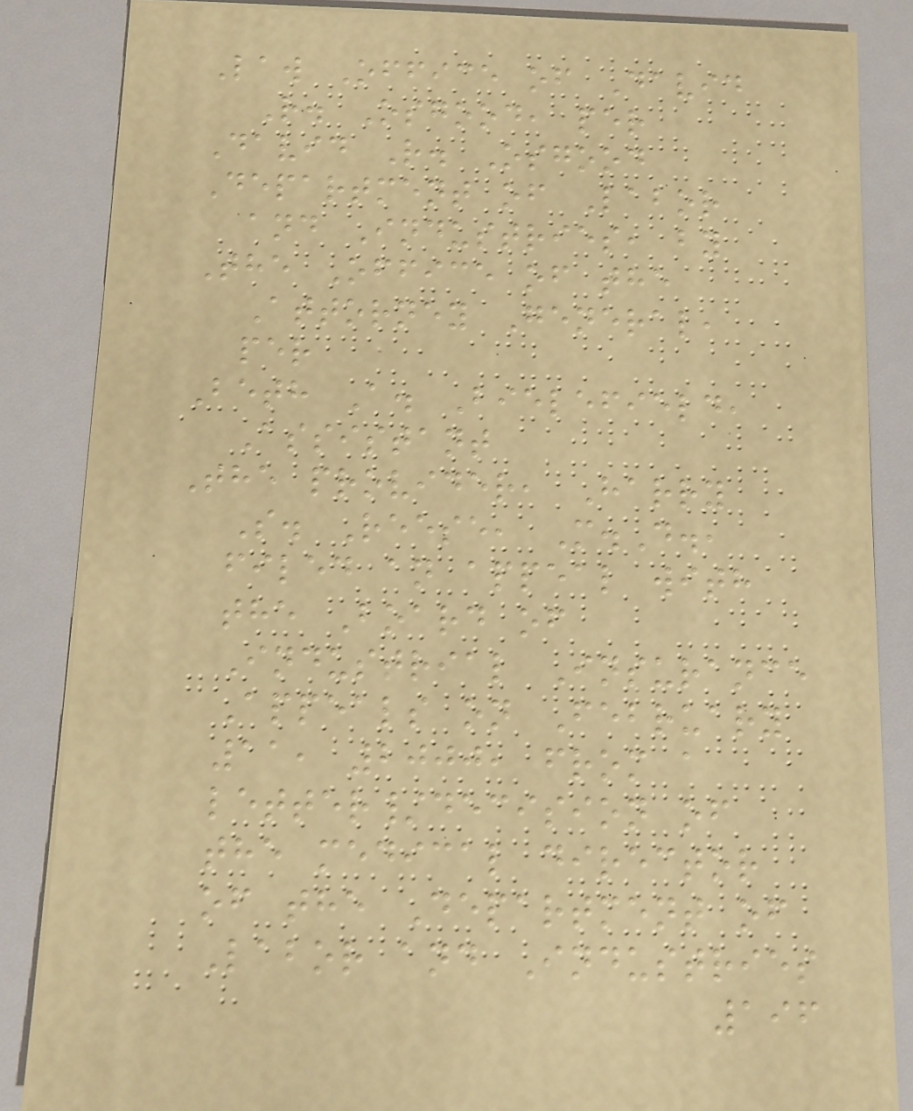Law Office of David
R. Osgood, per
David R. Osgood
Department of Labor
and Industries, by
The Office of the
Attorney General,
per
Beth A. Bielefield,
Assistant
The provider, Harry
S. Reese, M.D.,
filed an appeal with
the Board of
Industrial Insurance
Appeals on February
11, 2000, from a
letter/decision of
the medical director
of the Department of
Labor and Industries
196
